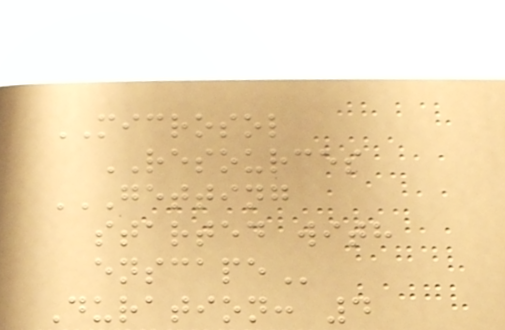MICROSOL
RESOURCES
GETTING
STARTED WITH
ENSCAPE
Duration: 4
